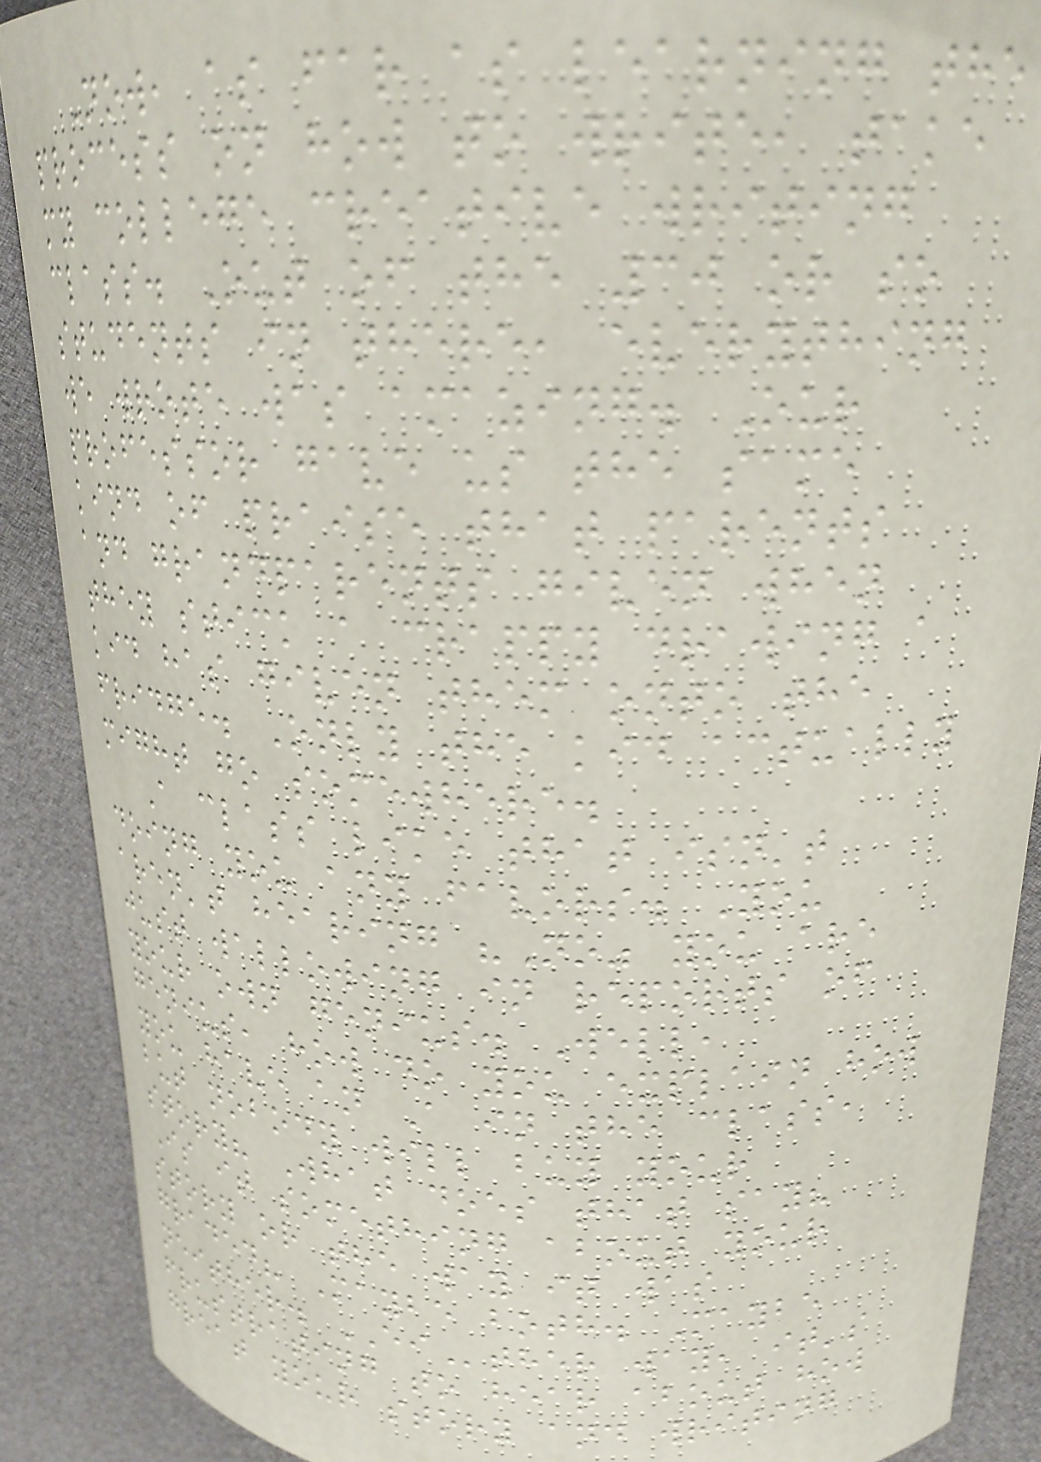Now, as far as learning the
process on how to write, take
my college creative writing
class. Out of the 30 or so
students in there, everything
we wrote was amazing. Our
professor gave us the same
kind of praise that parents
and grandparents given when
they stick a crappy drawing a
kid has given them onto the
fridge. Only the kid actually
might go somewhere.
A class like that isn't
doing you any favors. You
aren't hearing "No" you are
just wallowing in reports of
your own genius. Well,
genius, how do you explain how
you have an A in the class,
but nobody will buy your
story? What does that say?
Is it something about your
story or the way it was
graded? Maybe both. Maybe
neither. EIther way, it's
frustrating to hear about how
great your story and writing
